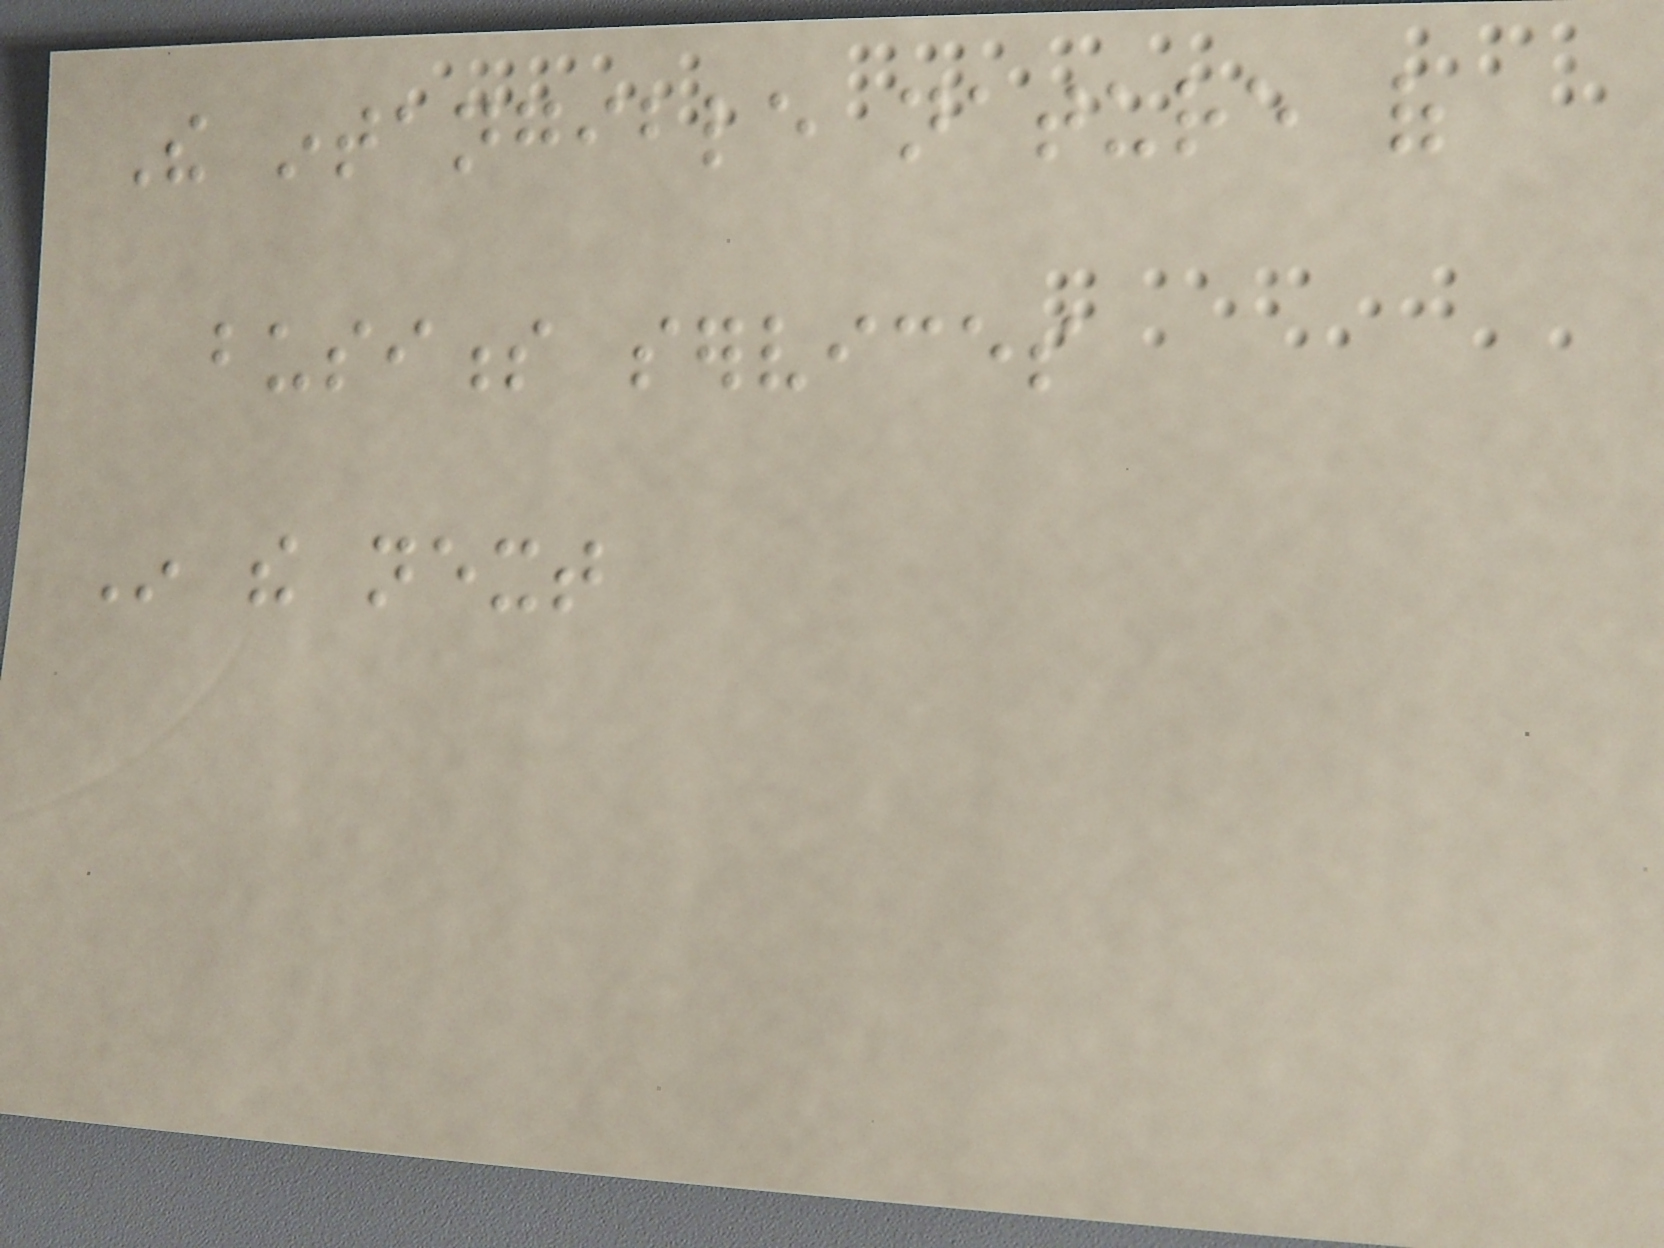The intangible nature of
business services
In the next
